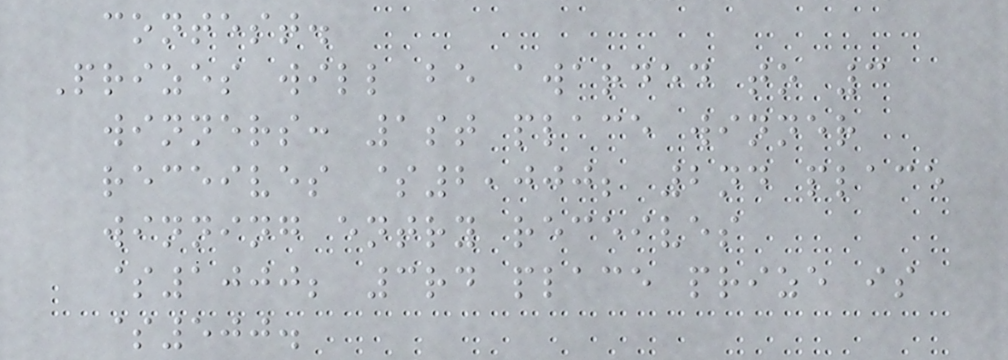contest.
Prizes will be awarded to 3
winners: 1st place winner
receives $2,000; 2nd place
winning entry receives
$1000; 3rd place prize is
$500.
